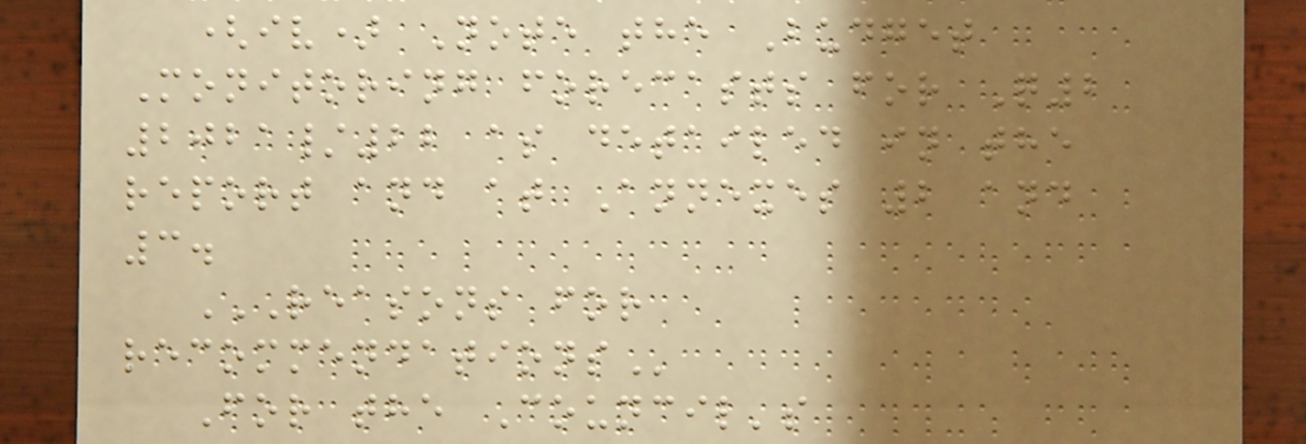(iv) Note the Budget
Monitoring forecasts for Q2
2021/22 as detailed in the
report and at Annexes 2 and
3.
REASONS FOR
RECOMMENDATIONS
For the Council's
